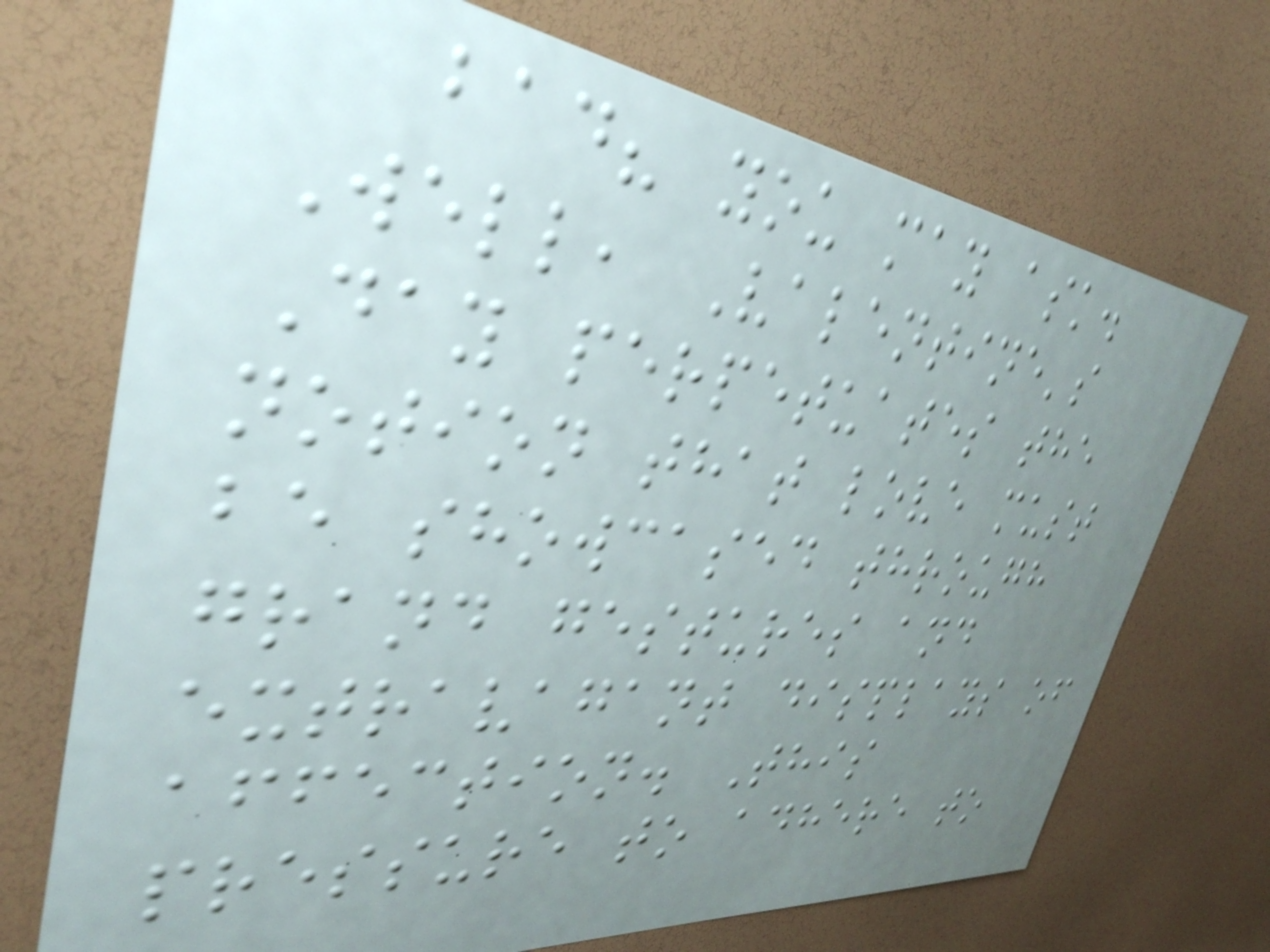bad? you may ask.
Well, Valentine's
Day perpetuates the
notion that love must
be showcased through
grand gestures and
extravagant displays of
affection. This
pressure to adhere to
